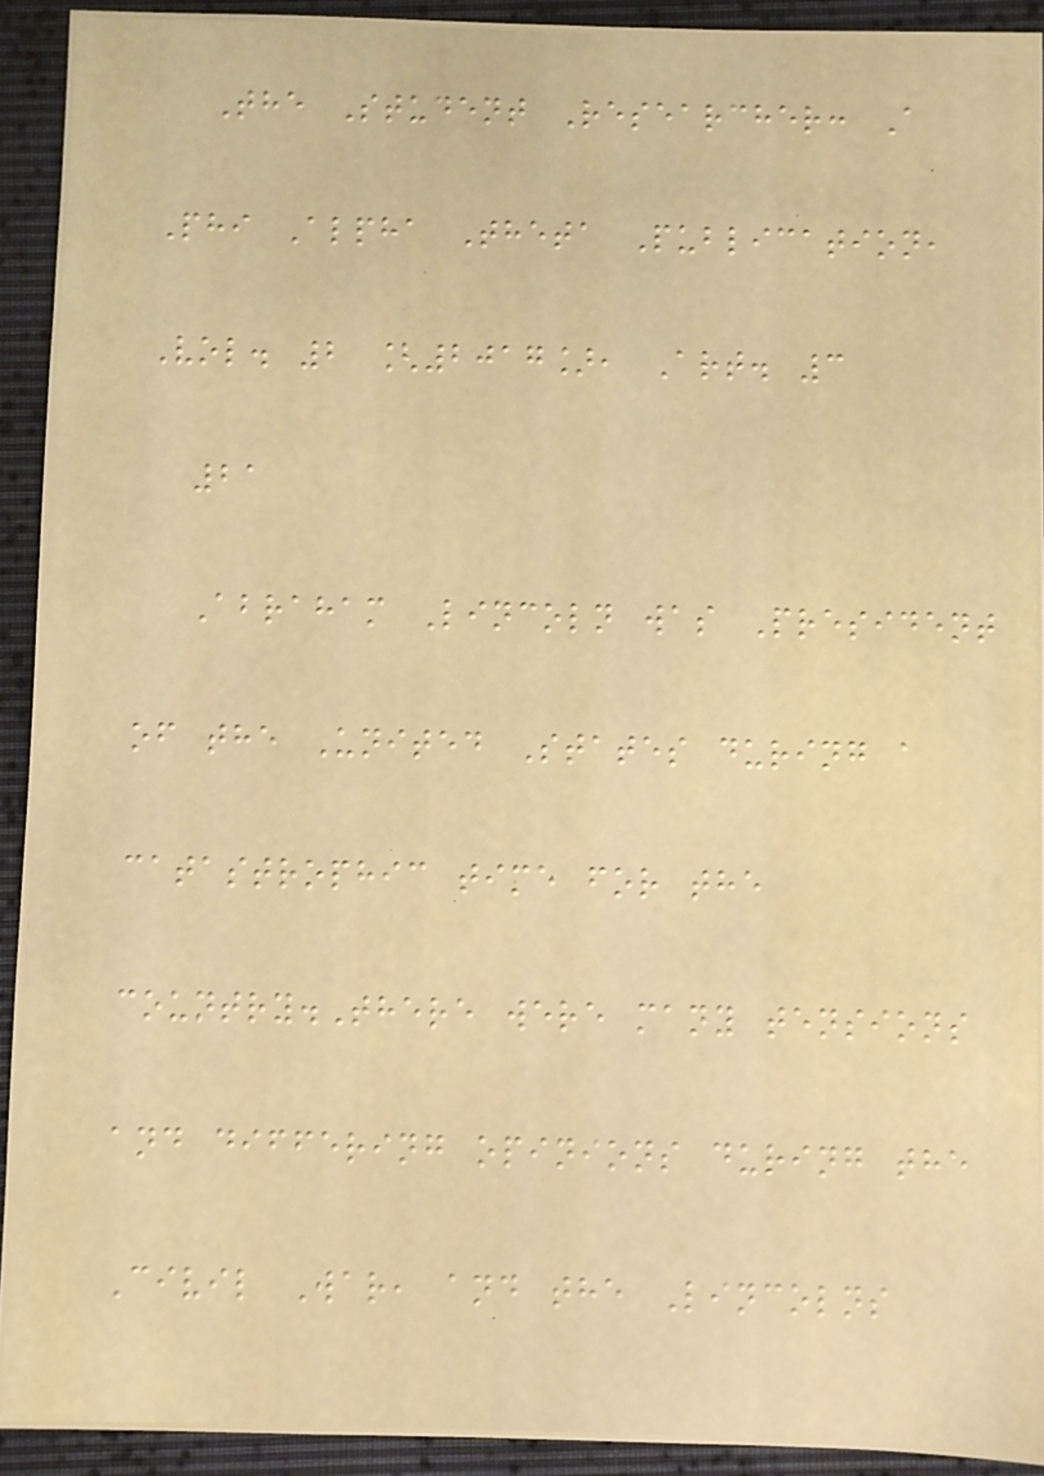The Student Researcher: A
Phi Alpha Theta Publication,
Vol. 2 [2017], Art. 3
21
Abraham Lincoln was President
of the United States during a
catastrophic time for the
country.There were many tensions
and differing opinions during the
Civil War, and the Lincolns
